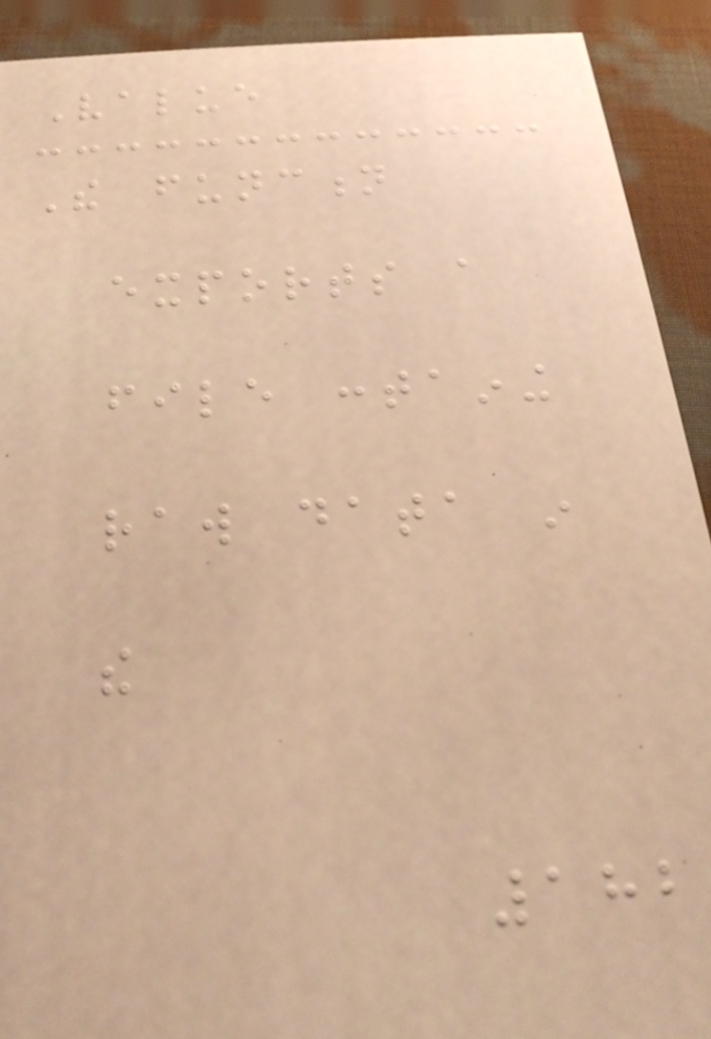Value
The function
exports a
file containing
raw data in
the
182
